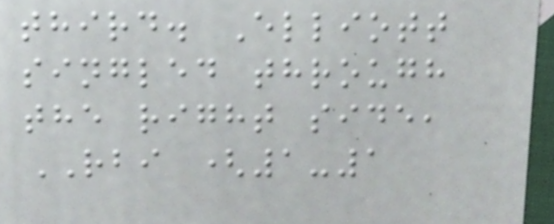third. Elliott
singled through
the right side,
RBI (1-1
